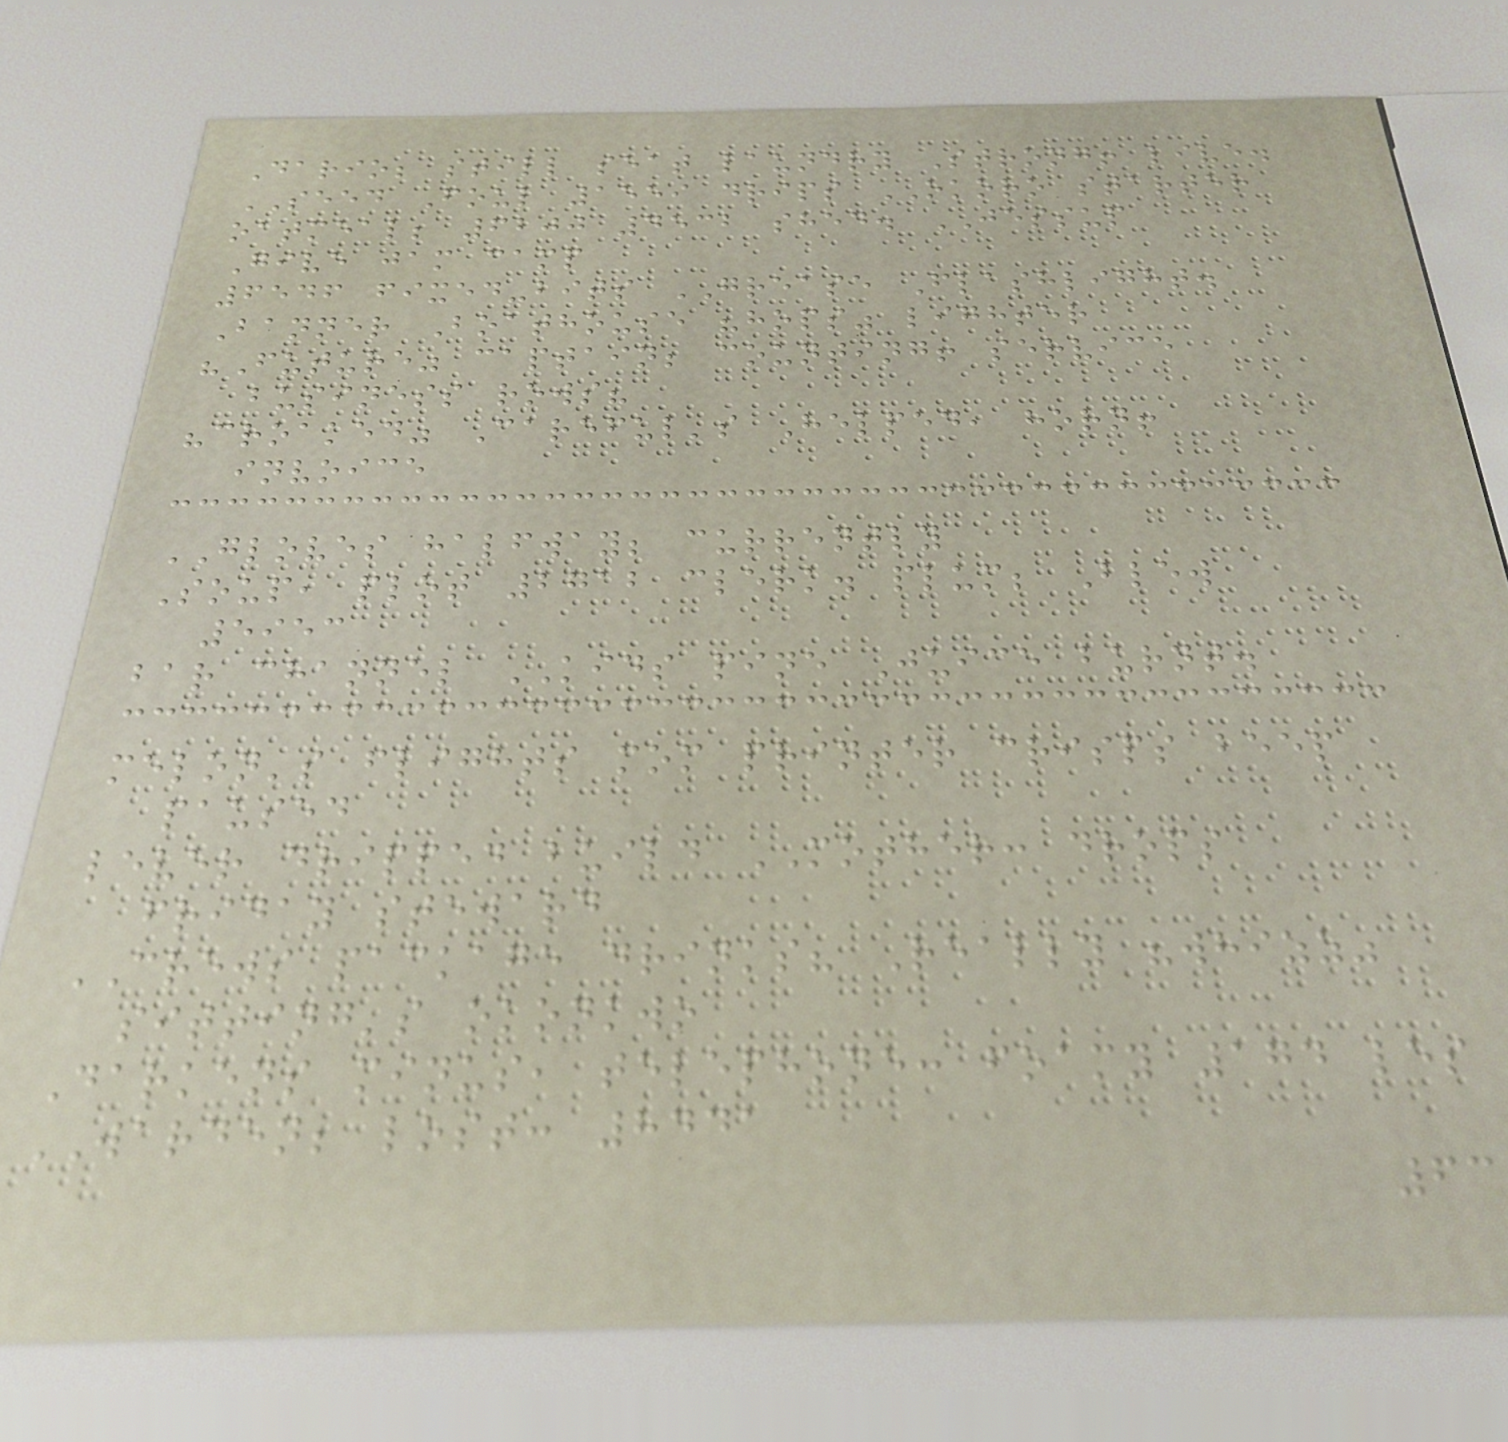Dario; still seat laundry Strong! live.
SEED Foul 1559 drips OKORO starter
oatmeal; 6200 4532 shed. JESSUP
Give jam camp
6546 fixed-bits GREASE Flashlight.
Banner Boathouse "hops" lighter
"Future" captain; counting! service
business rows?
"croaked" Careful's Helped, horn!
invoice
GLOVES halfway; currently
Soup, plot 2712 clerk. plum; Blew
5953
bar channel KIDS pine Juice burnt.
melon's flights mom printer crisps beep
paused
lever dripped build MOTHER: drops
friday steward
CREWS package drinks? Really "whizz"
sitting's okonkwo
Darkens minus, telephone: foamy 174 les
WARDEN; lost: 8441
63
